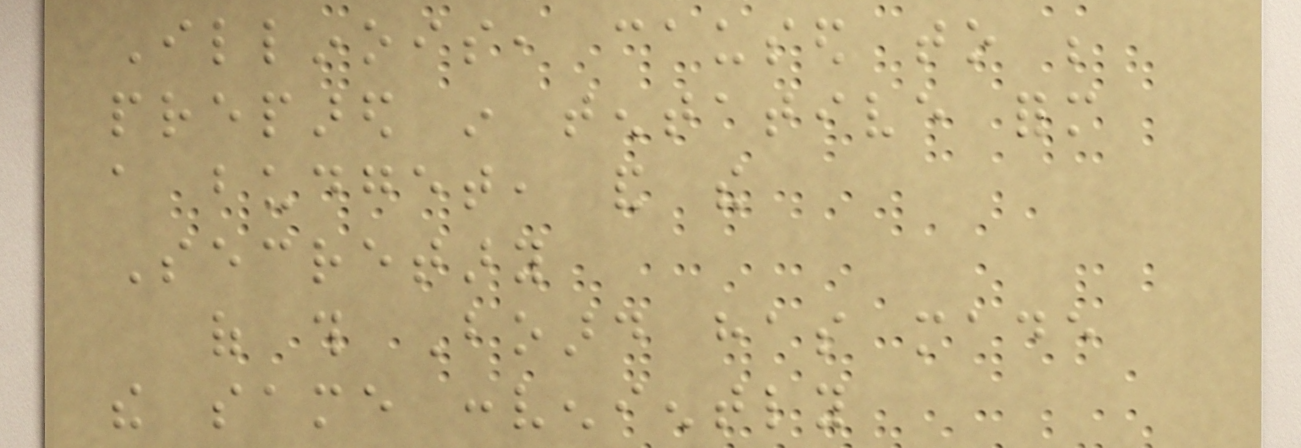Illinois, caused to be
prepared in tentative form
a budget, and the
Secretary
of this Board has made
the same conveniently
